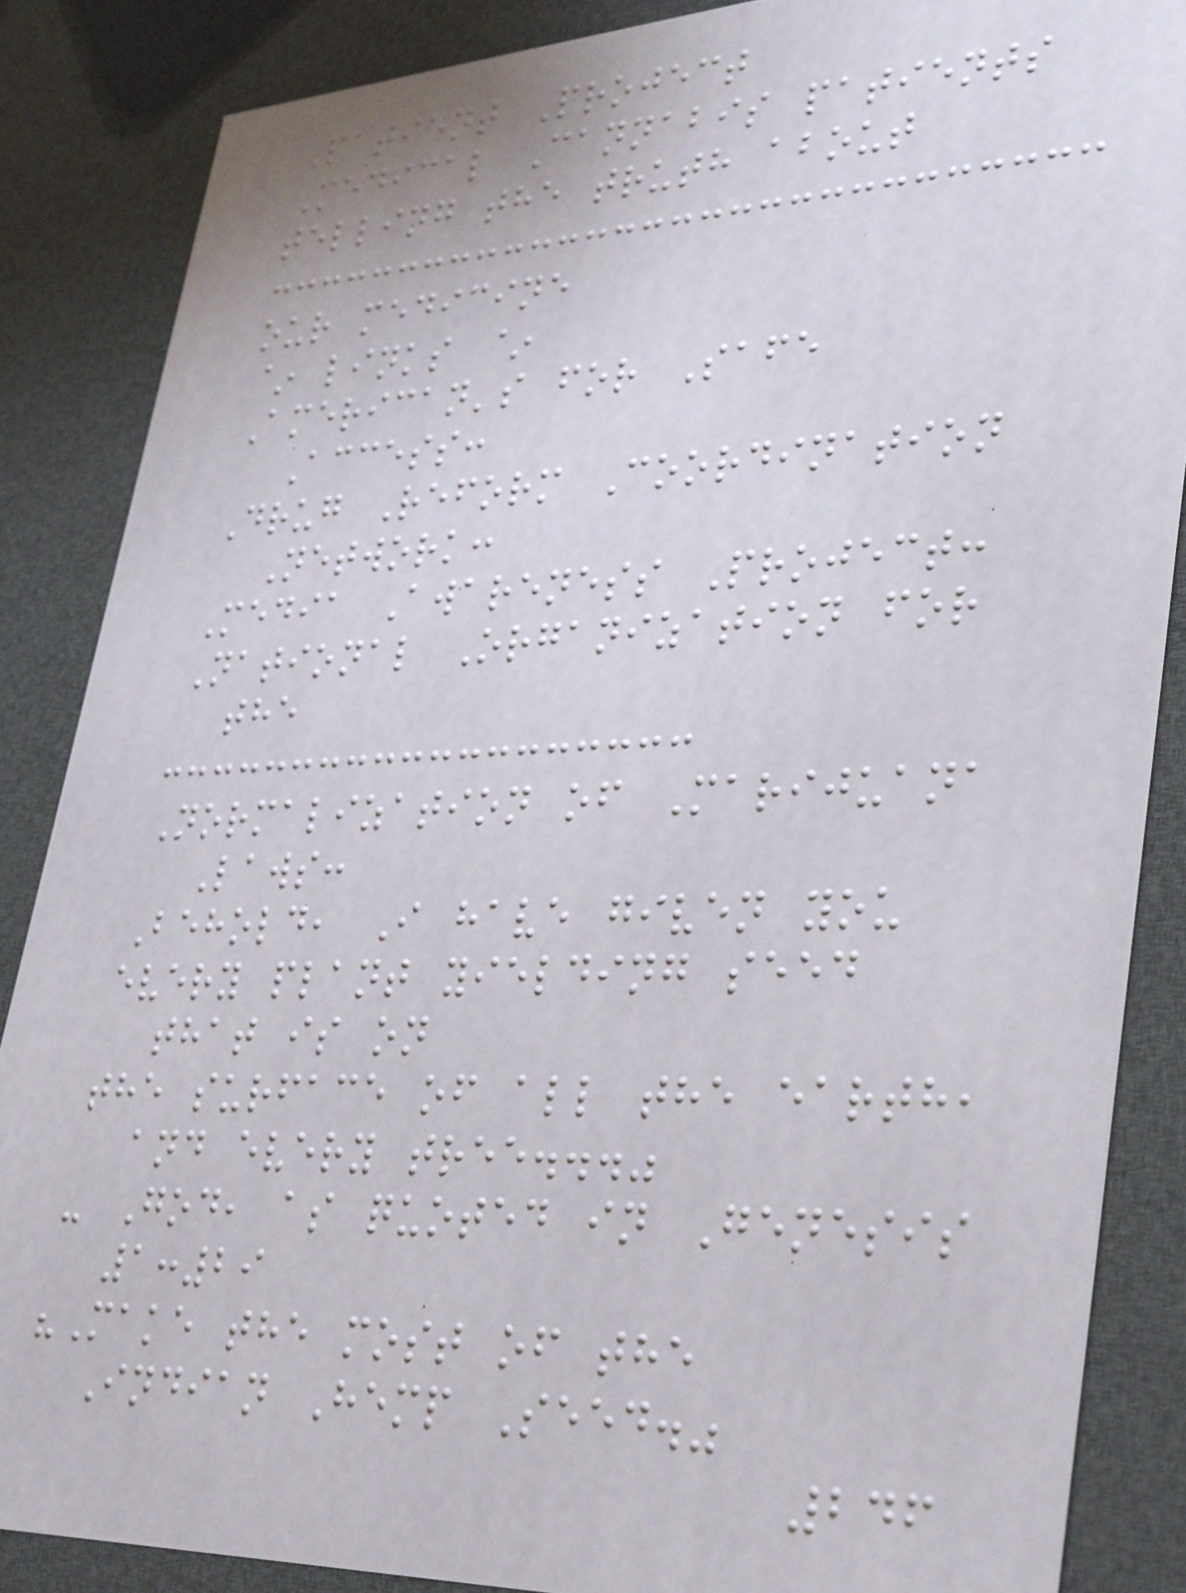Patient Project
Medical Cannabis patients
telling the truth about
our medicine
~ links ~
American's for Safe
Access:
Drug Reform Coordination
Network:
Media Awareness Project:
National Organization for
the
Normalization of Marijuana
Laws:
Behold, I have given you
every plant yielding seed
that is on
the surface of all the earth,
and every tree..."
- God, as quoted in Genesis
1:29
"Make the most of the
Indian Hemp Seed."
246
